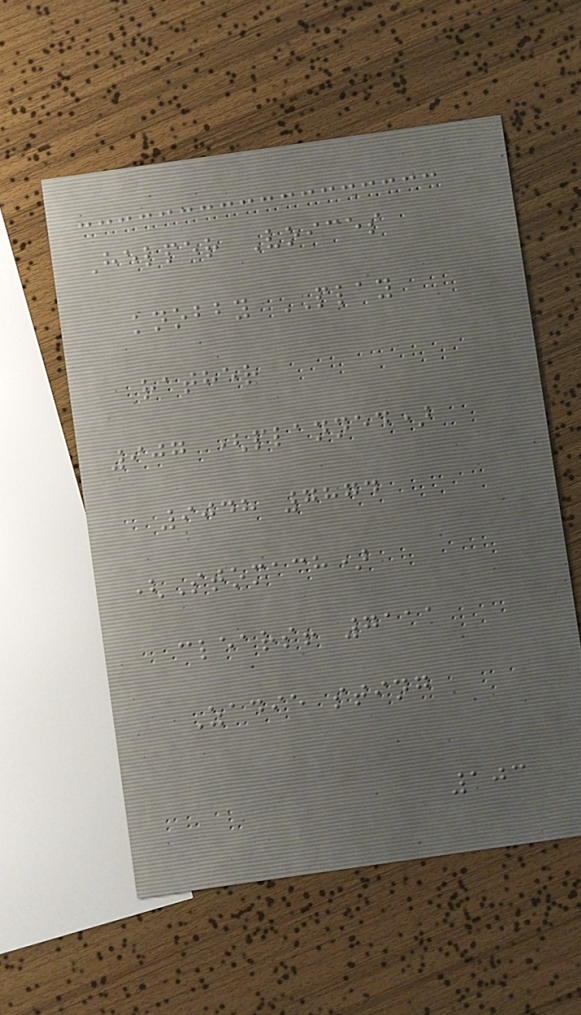Helper Voices
knobby PLAY
rather
907 (planned)
9048 7874
(Stomach)
clears! 7111
Zadie sting
103
